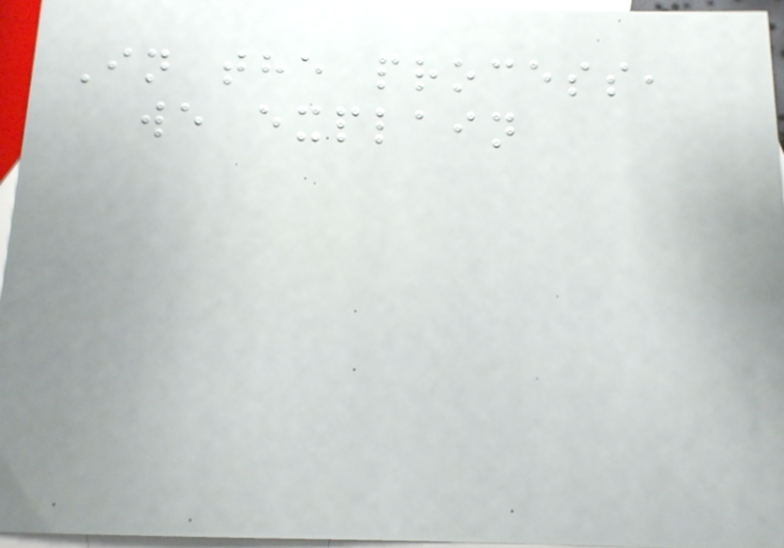In the process,
we explain
